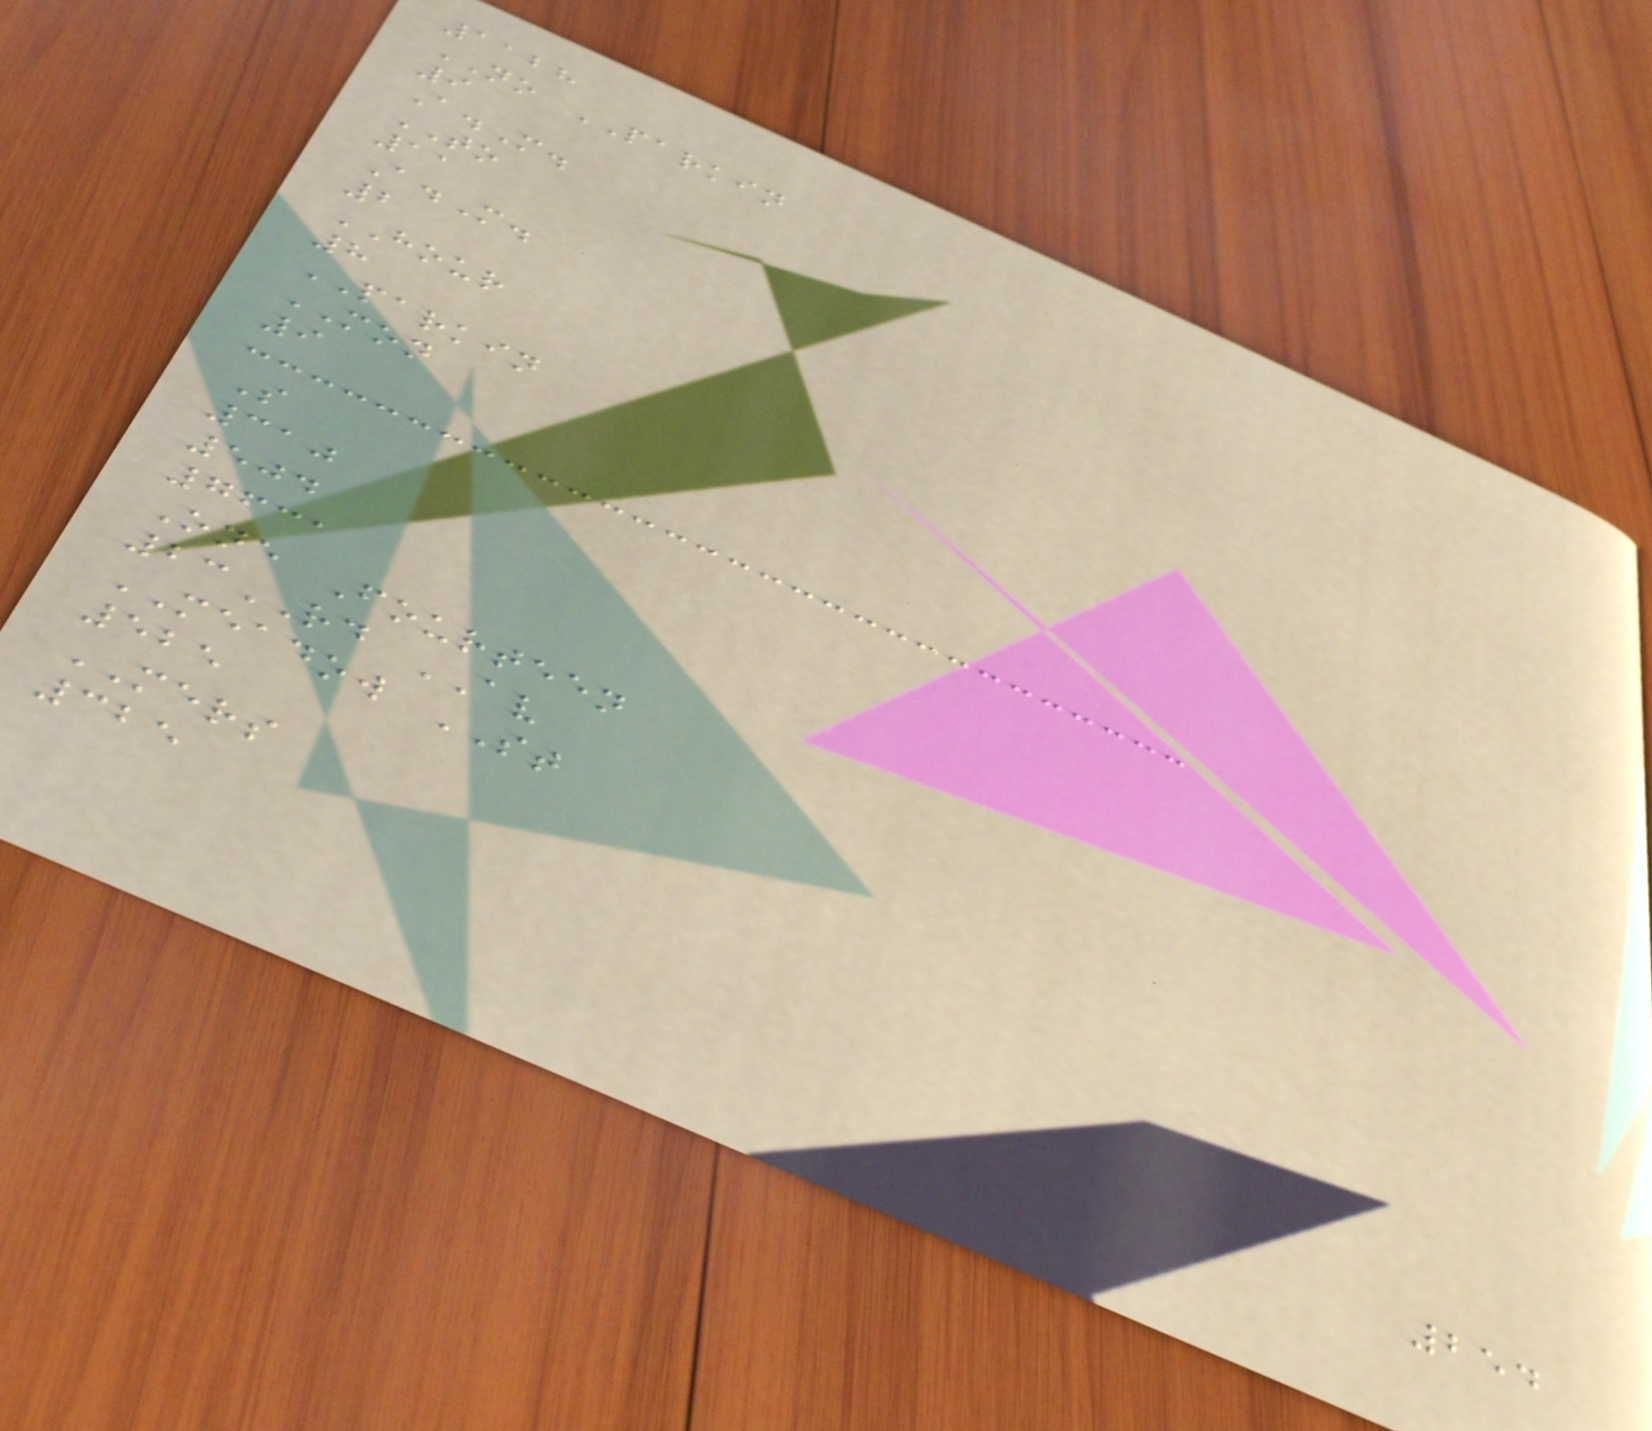1128
NO PARKIN
9
A.M.
TO
11
A.M.
2
HOUR
8
PARKIN
MON
9
S
310
504
7631
One Fourteen
23RD AV
MEADOW ST
525
MERS
325
254
